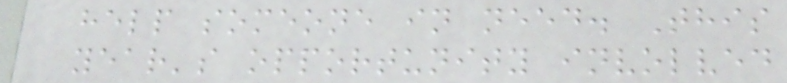help someone in need. This
year's opportunity involved
